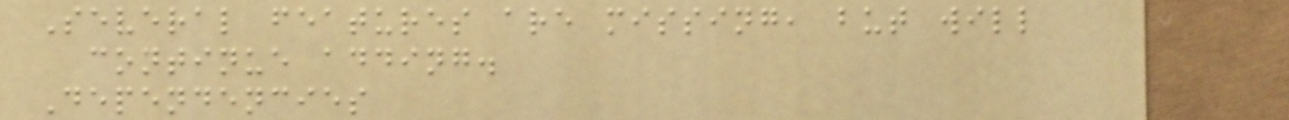Several features are missing, but will
continue adding.
Dependencies
